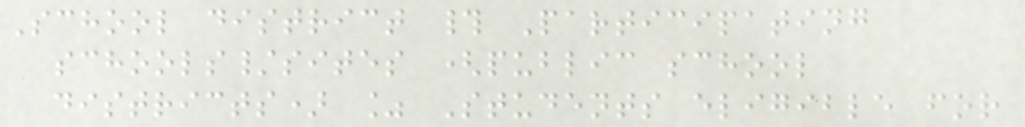School district # Participating
schools/sites (public school
districts) % Students eligible for
